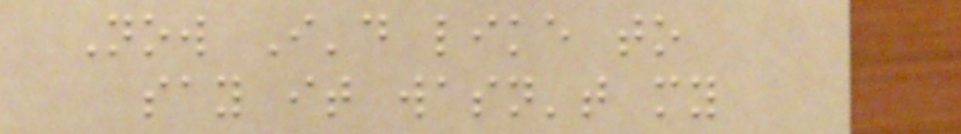Now I'd like to
say it wasn't my
